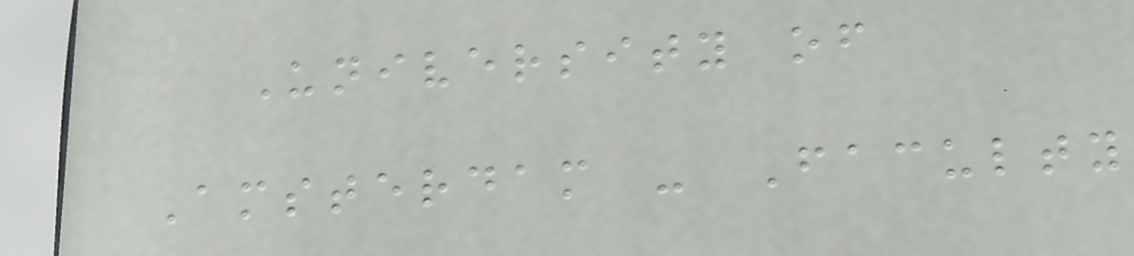University of
Amsterdam - Faculty
